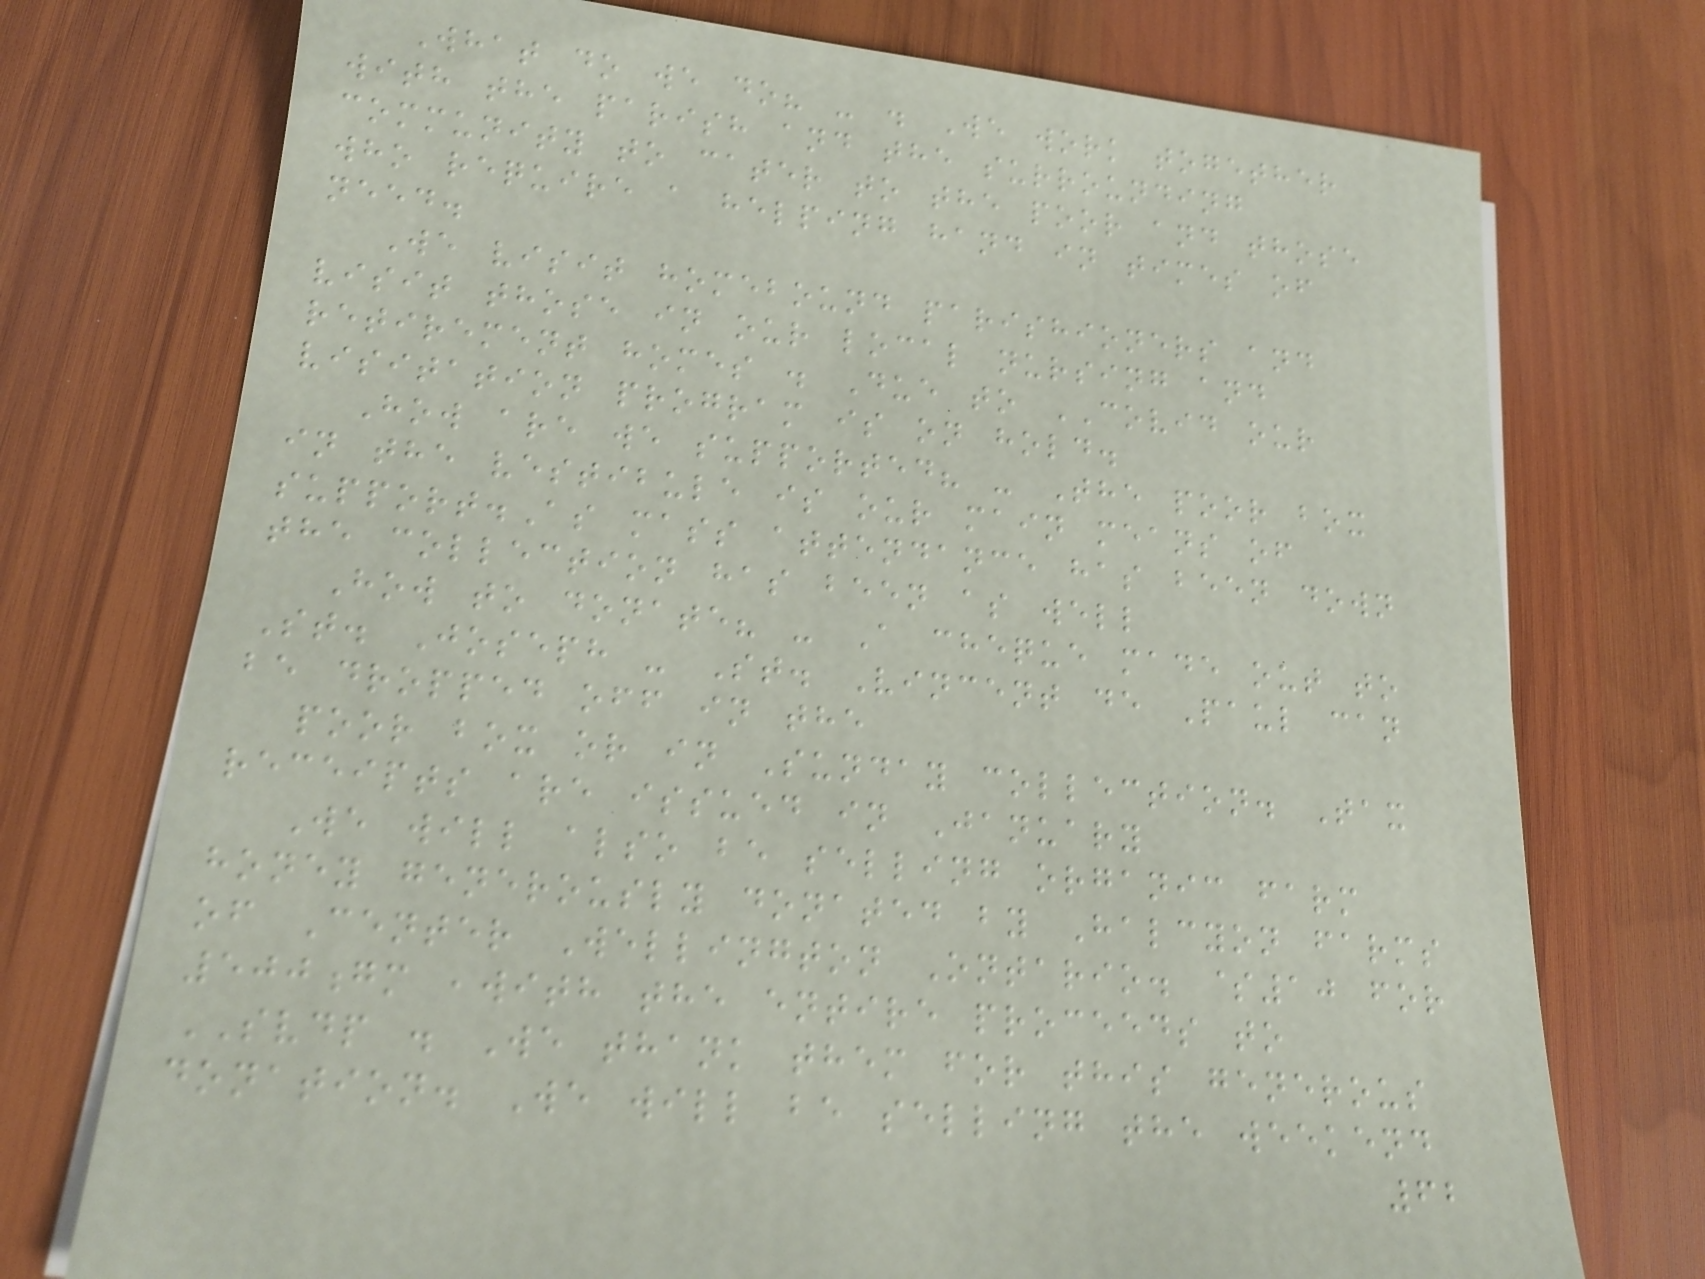What do we do? - . We work together
with the parish and the surrounding
community to cater to the poor and those
who require a helping hand in times of
need.
We visit homebound parishioners and
visit those in our local nursing and
retirement homes . Due to COVID our
visitation program is on hold.
How are we supported? - The poor box
in the vestibule is our main means of
support.As mass attendance has been down
the collection has been as well
How to donate? - A cheque made out to
St. Joseph - St. Vincent de Paul can
be dropped off in the
poor box or in Sunday collection. Tax
receipts are issued in January
We will also be selling organic farm
honey generously donated by Halcyon farms
of Center Wellington Ontario. $10 for
500gm ,with the entire proceeds to
SVDP . We thank them for this generous
donation. We will be selling the weekend
62
